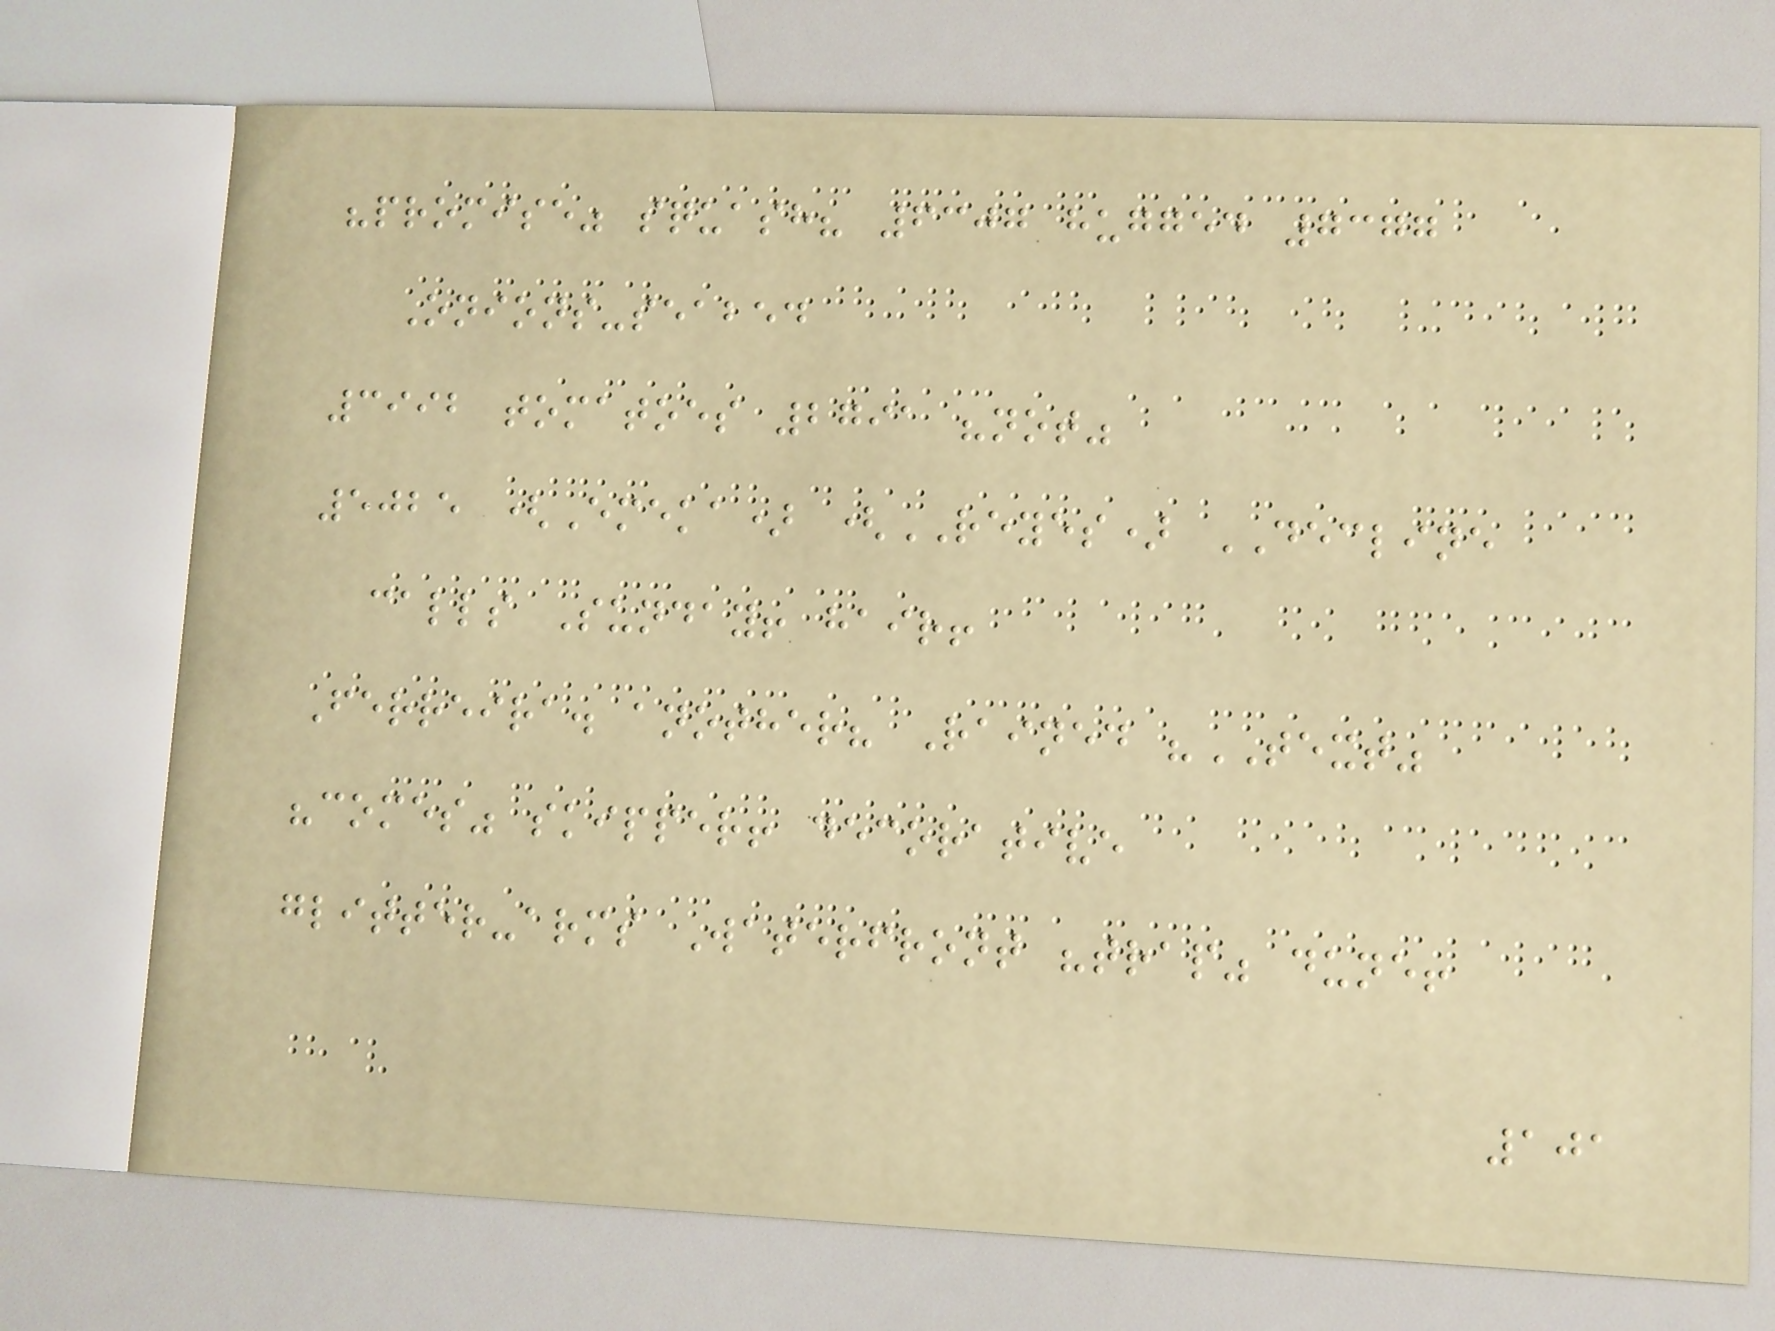"promise" squash? 6307 hugged 7377
Onions-seabed
3992 tomatoes 2791 "not"
5025 (Emeka) (REYES) DECLINE
calls Sunday! hair!
Ferreira. another? Rained "TEXT"
"comes" skipper! decorative
glitter-arms Waterfront "trap" dune!
101
